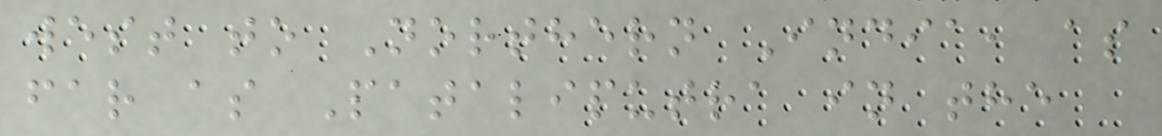west to Northern India, as
far as Pataliputra in the
